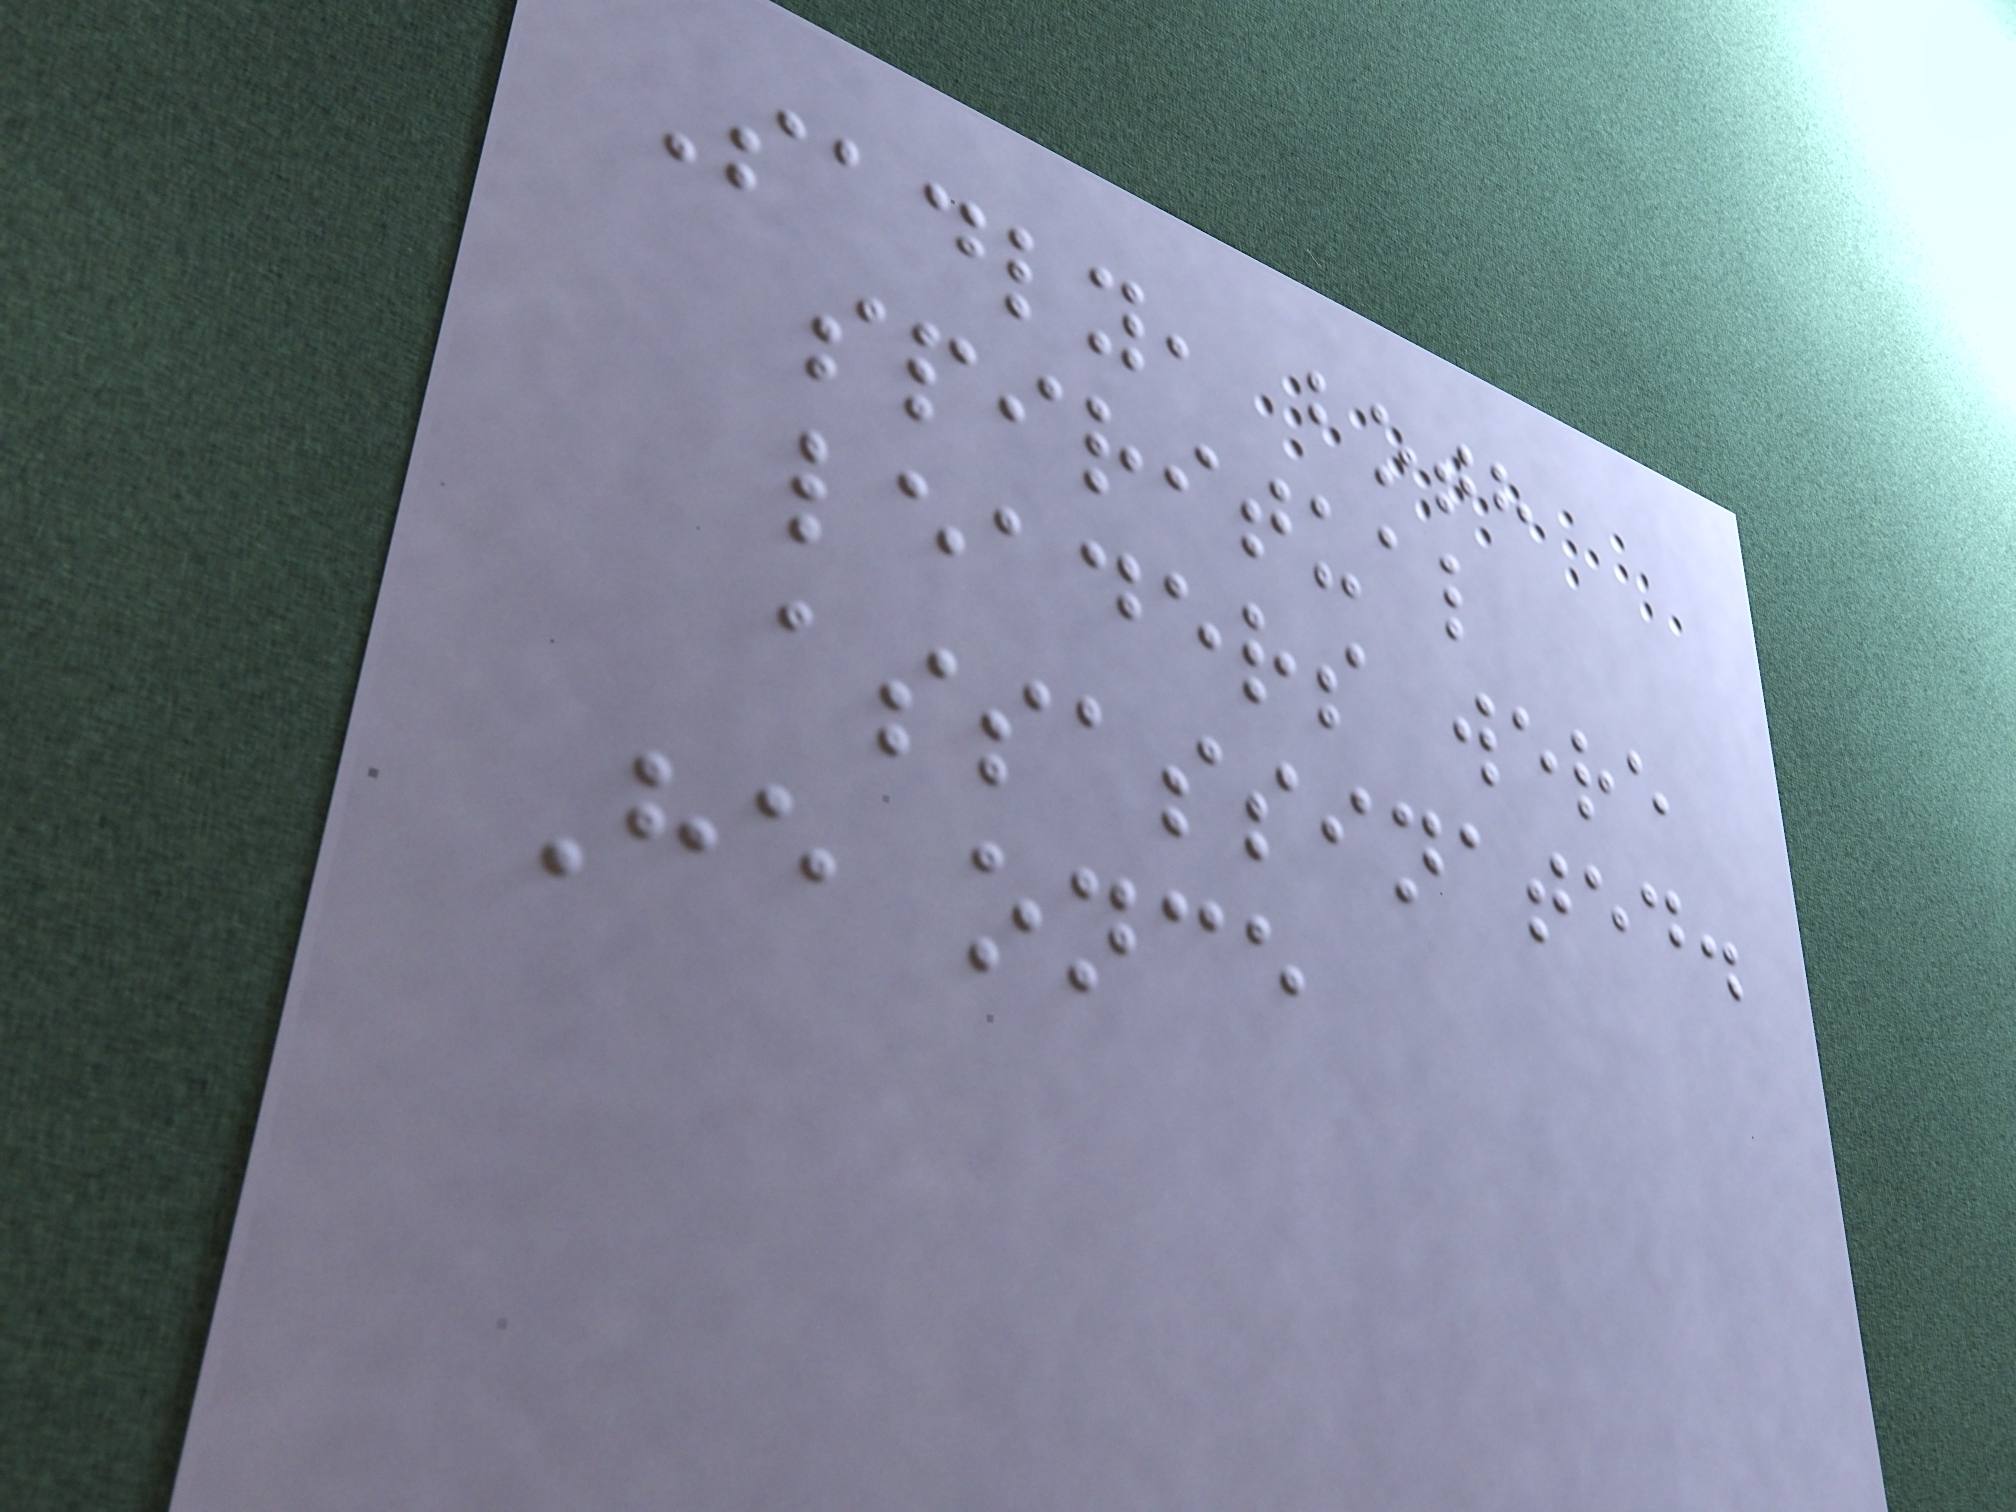Sadly, both
spiritual
leaders were
assassinated.
He once
